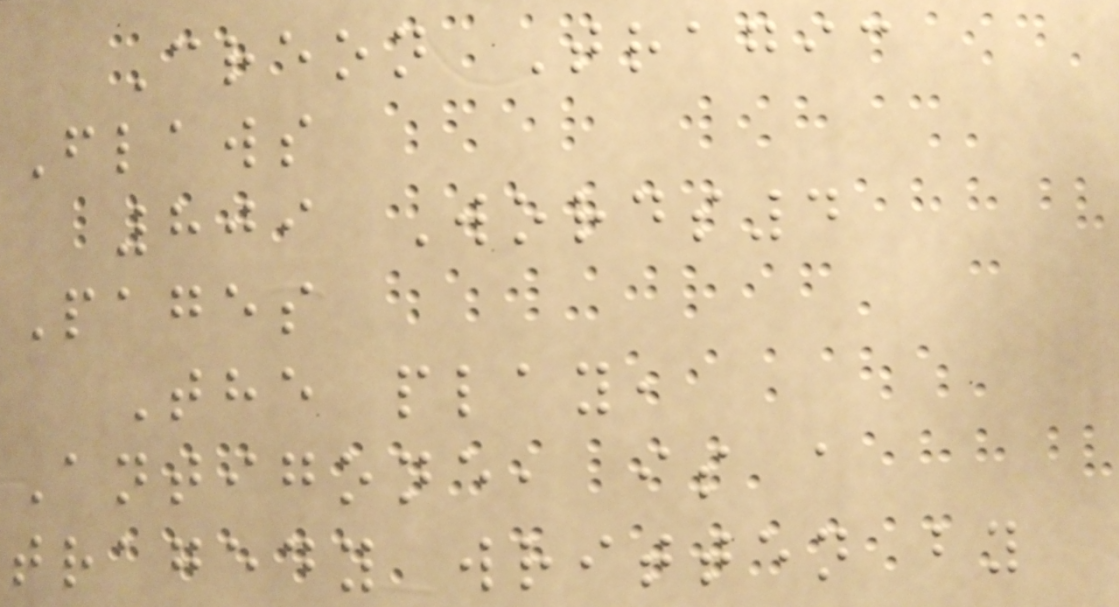Creon Tragic
Flaws
809 Words4
Pages
The play,
Antigone, is a
tragedy written by
